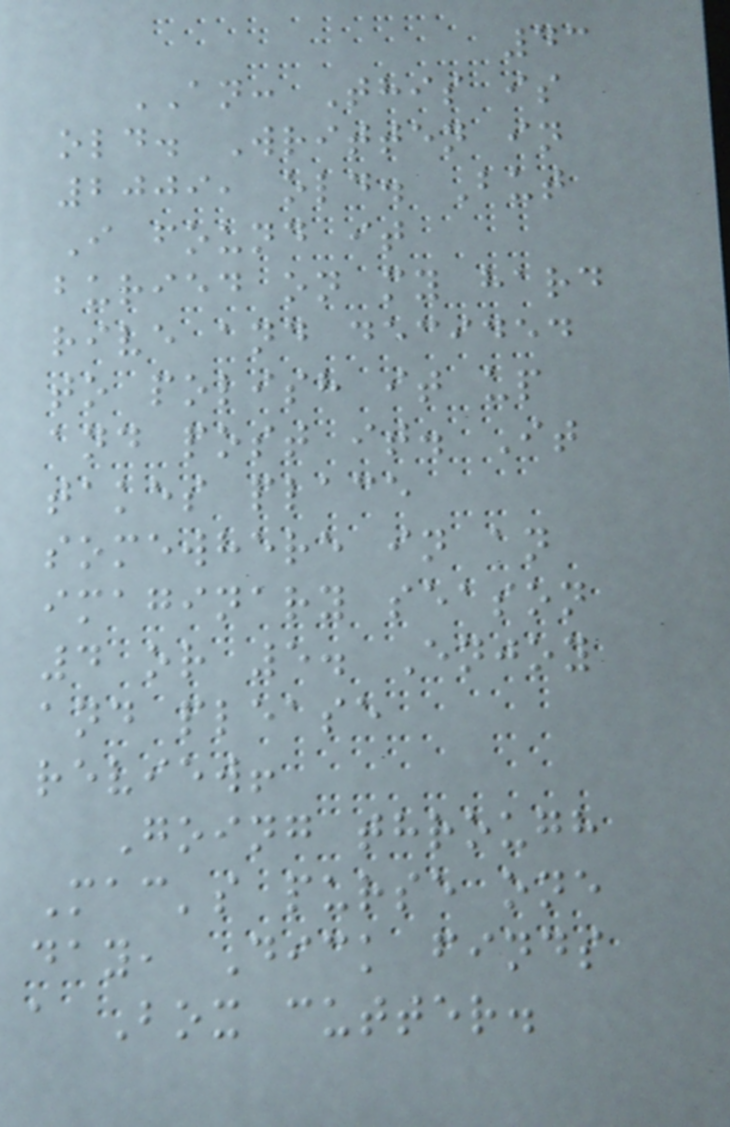43
AN: This is
old. Written in
2009, old. But
I found it
buried on my hard
rive and decided
to polish it up
and post it. It
takes place
somewhere in an
imaginary season
4 or 5. Enjoy
and please
review!
Going through
Mac's purse one
day, Dick finds
a Box cutter.
